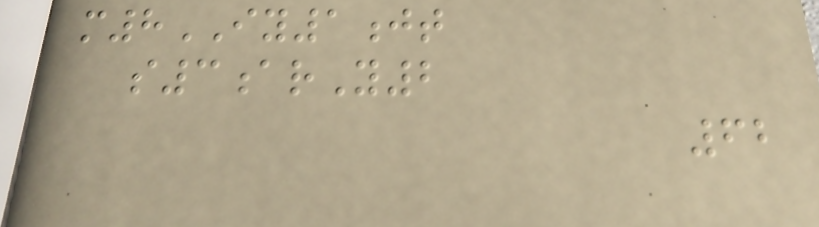m8IY1jt
s3arY2
62
